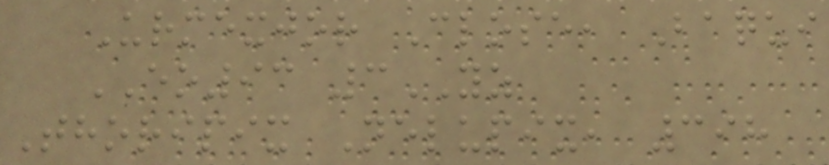Urmexjor Close, Baqui
EO93 3YZ
Thoripix Nelupix, 398
